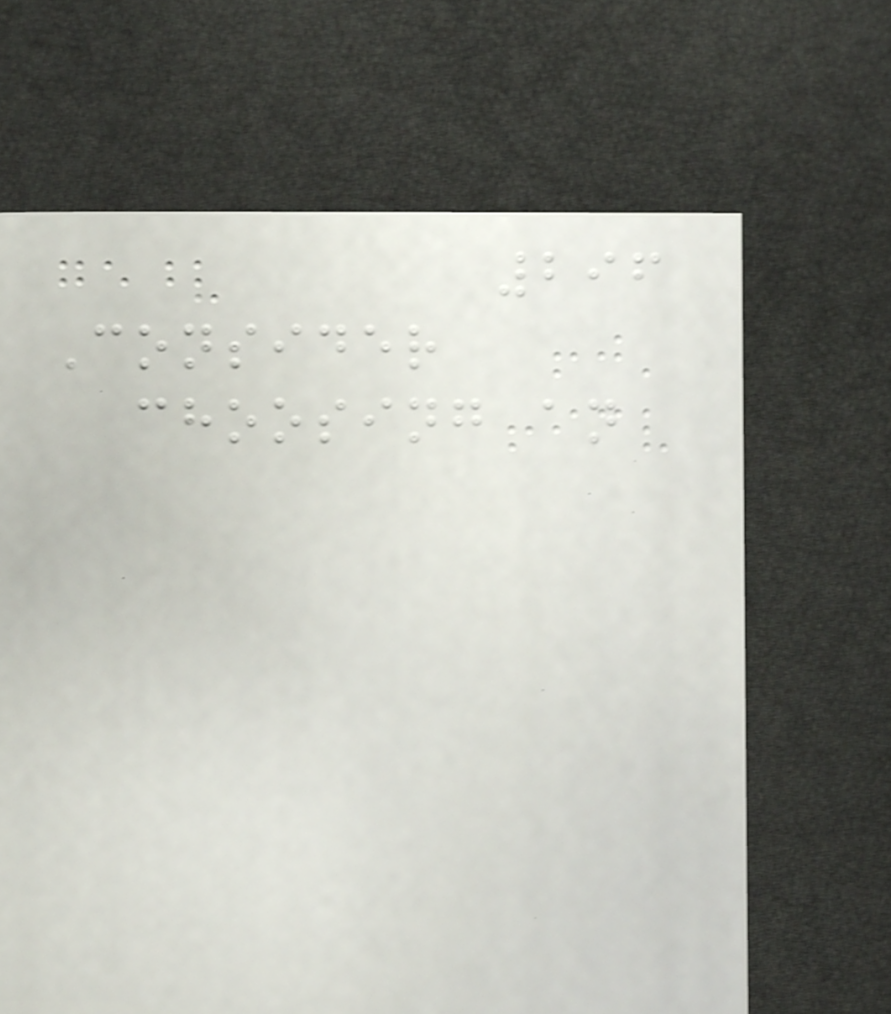296
Consider
choosing an
